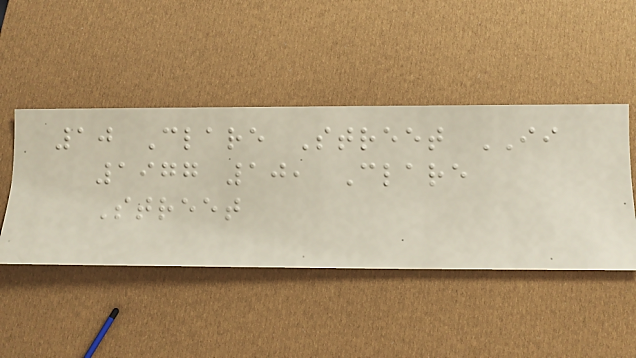10 Clare Street II
1977 10, Clare
Street
